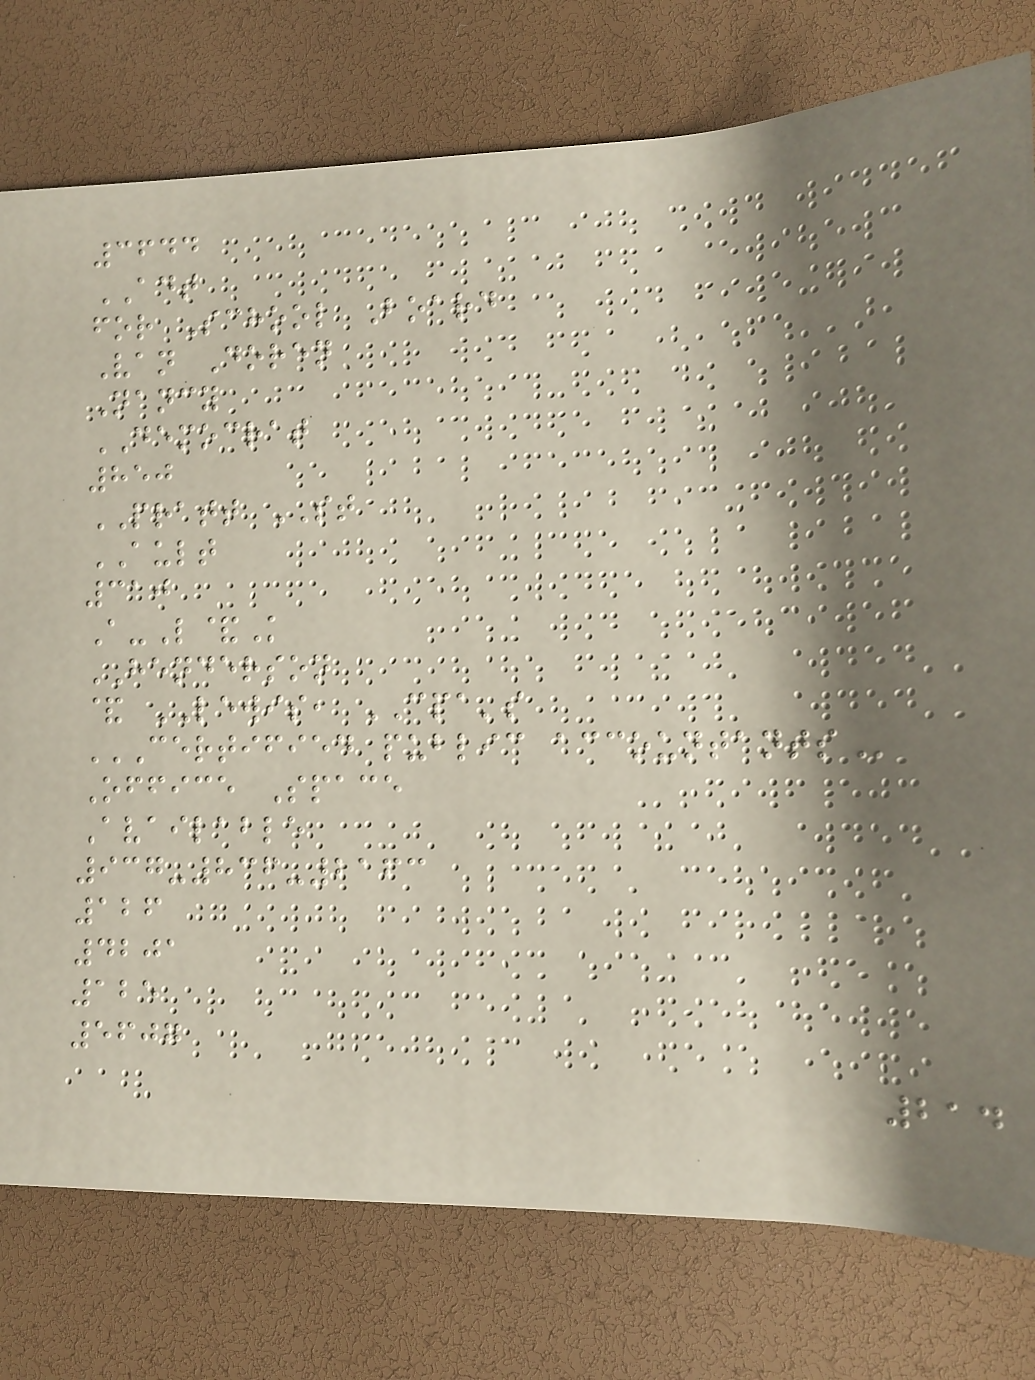3644
ADT
for School Board
Van Doren
Nancy
DEMOCRAT
850
PRATT ST
AULT
310
A-L&K
HENDERSON
& LEWIS, CPA's
CERTIFIED PUBLIC ACCOUNTANTS
Office Space
Available
937-836-2163
126
4201
125
5607
214
